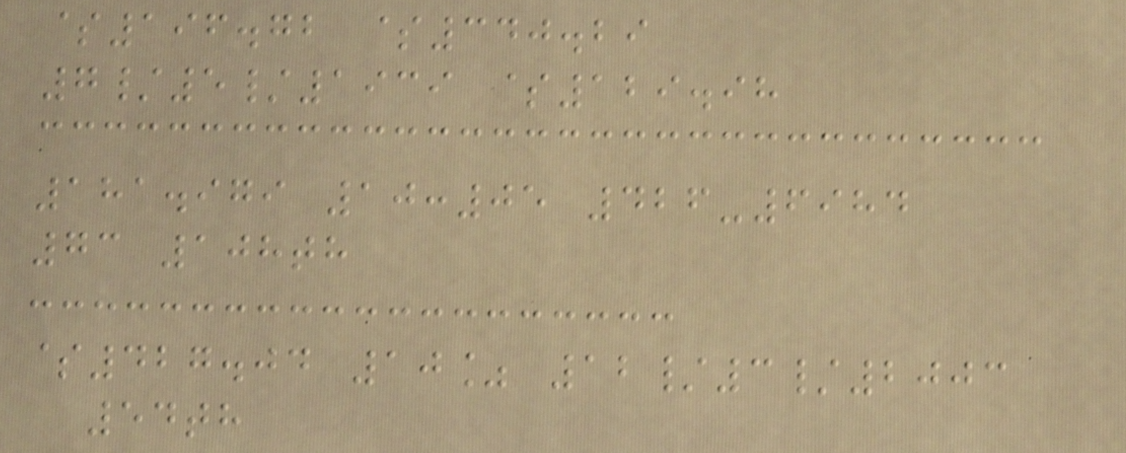$196.72 $340.29
7/5/1939 $129.98
181.979 10:05 426-6984
73 108th
$427.04 10% 12/3/2003
54th
